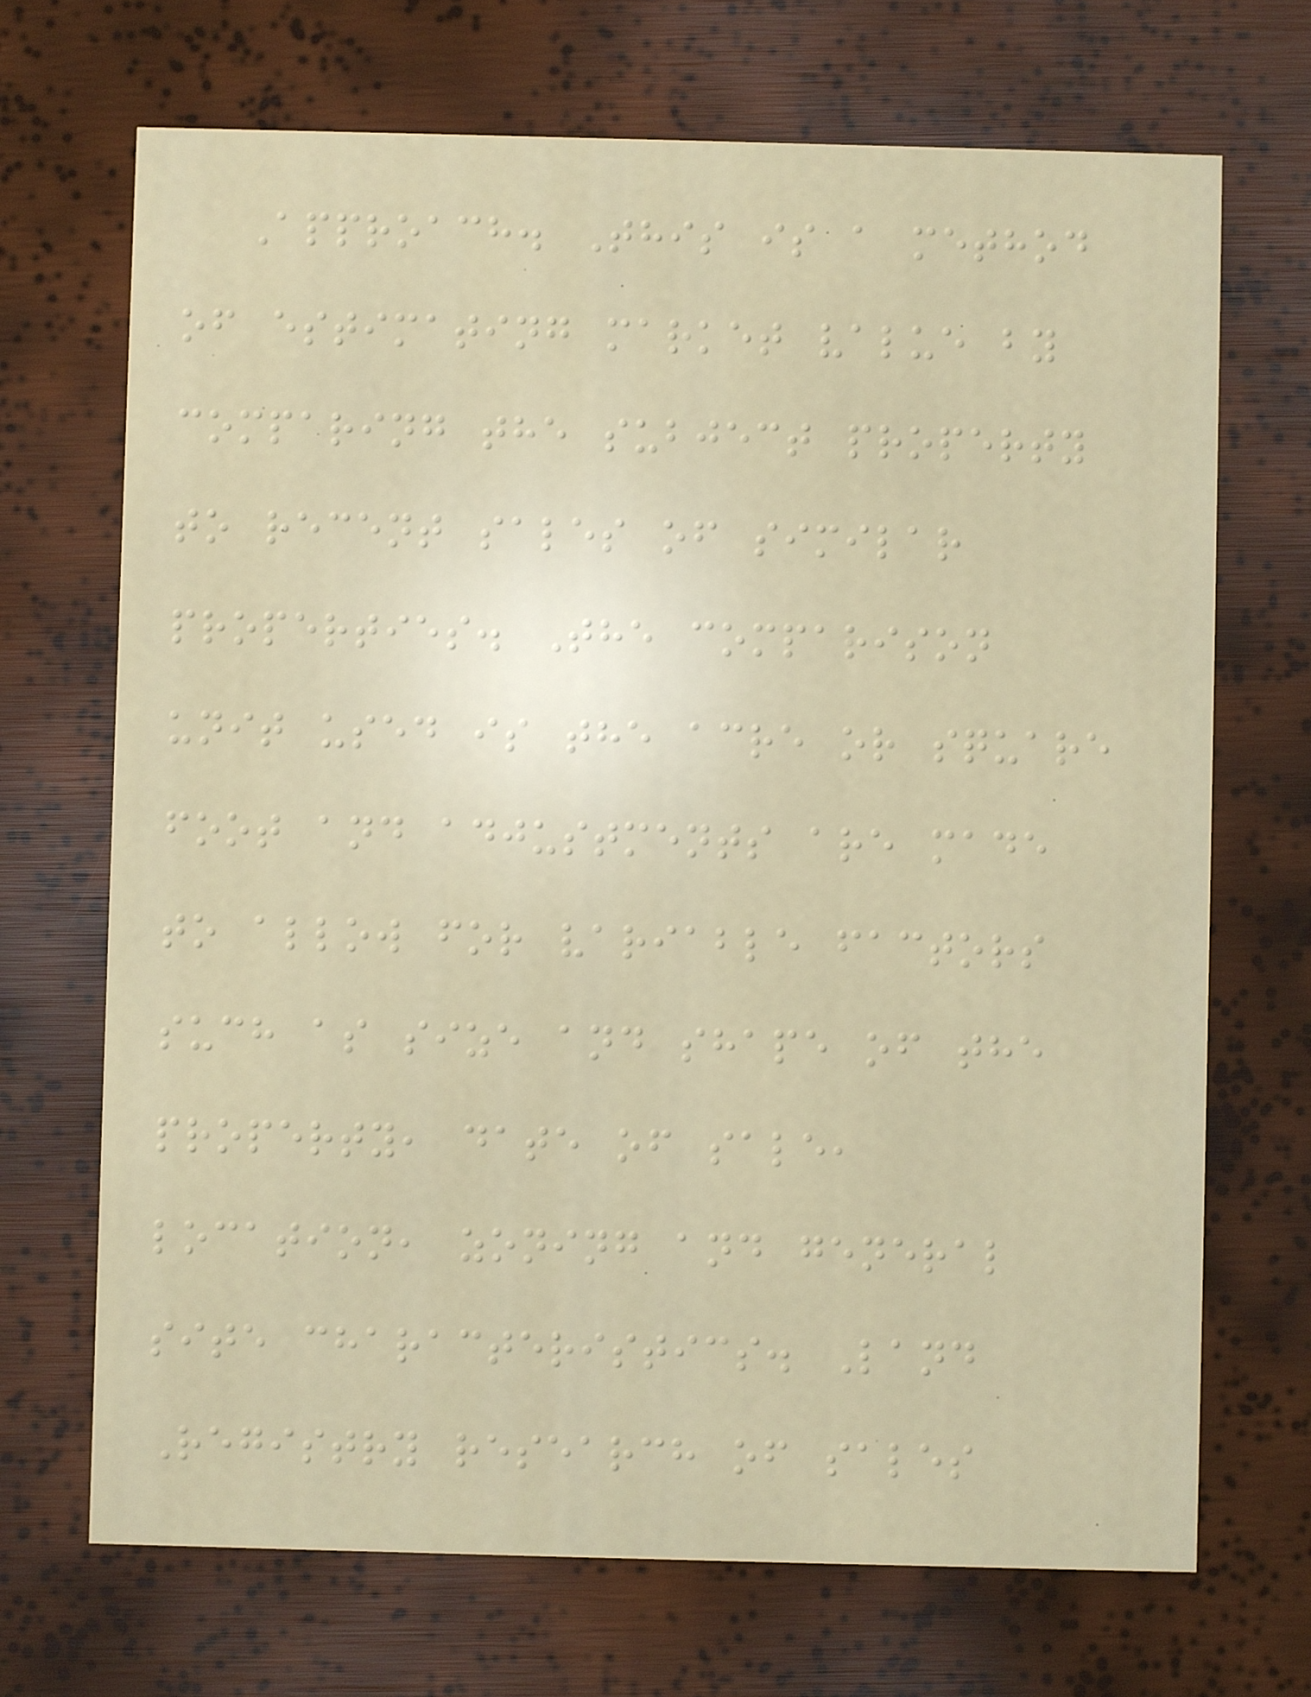Approach. This is a method
of estimating market value by
comparing the subject property
to recent sales of similar
properties. The comparison
unit used is the acre or square
foot and adjustments are made
to allow for variable factors
such as size and shape of the
property, date of sale,
location, zoning and general
site characteristics. Land
Registry research of sales
